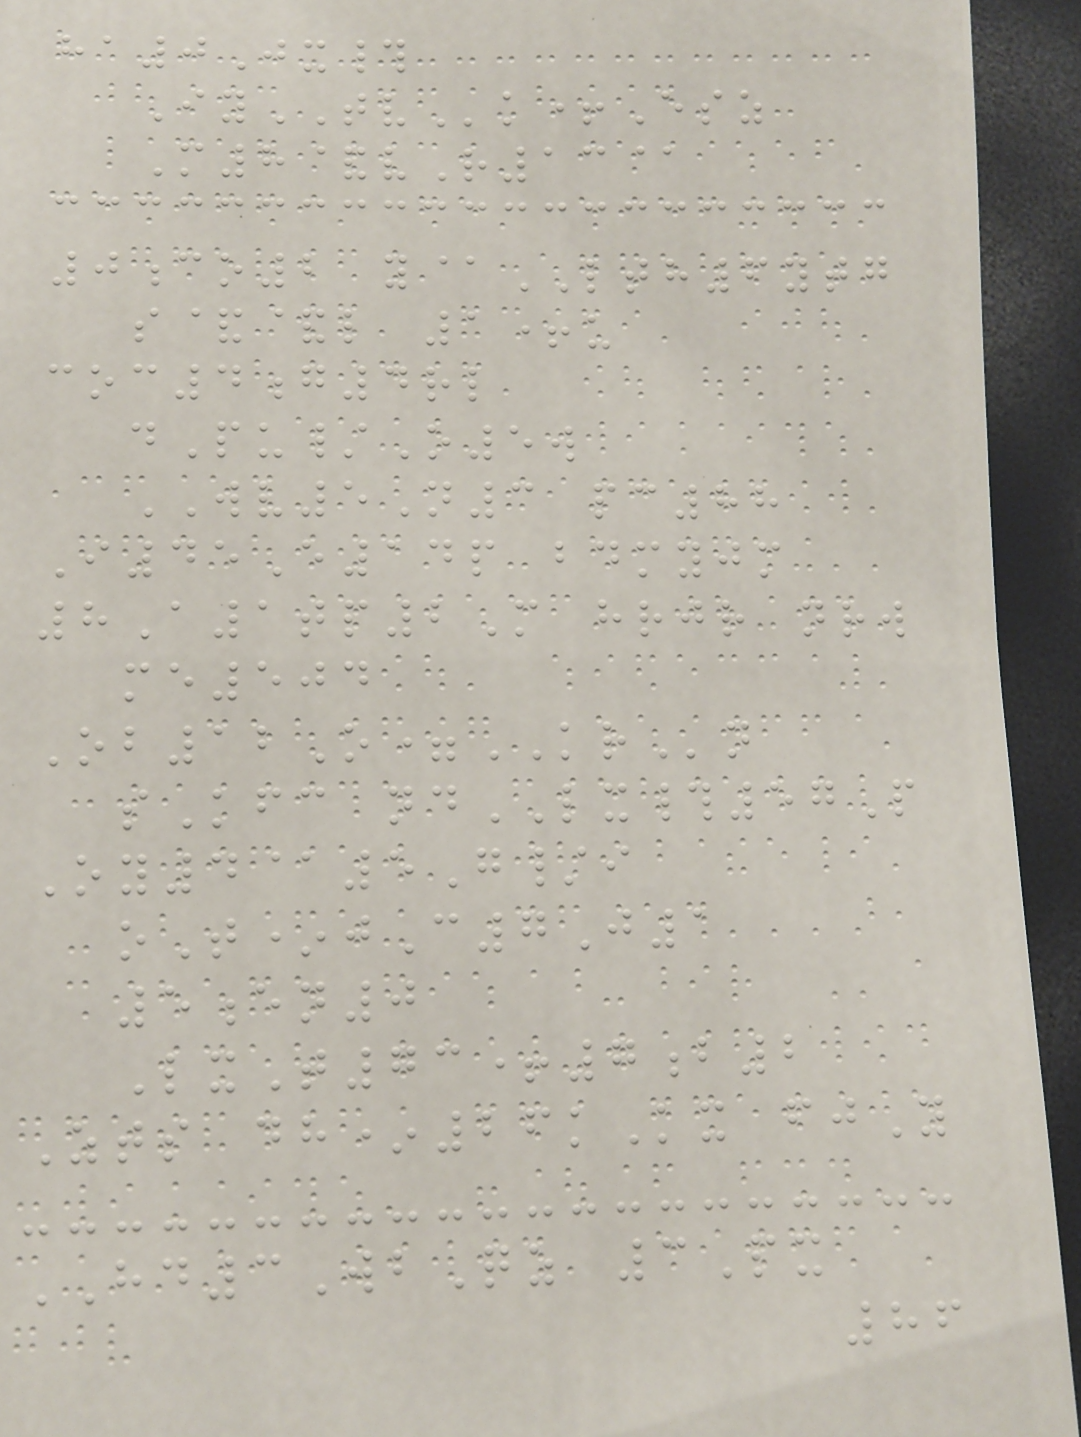ha0Jx#
IyTVk+Esz
M8&vR13@
0co2 y@LTH6ytg
s&&l 1+u
coc4g4rl
dPu/O5w
WV5N3 pc88
I45E14p bdmyjm
8A1tp2M hrjr nrw
me504
Ob12O=KRn
sKfc ndLX#57P
Oy4@5G/i
oT*jC7J1
5en0
LxT73+7b2
Zts dh*26kKx fjY
HD3WbQz 3Px
86
